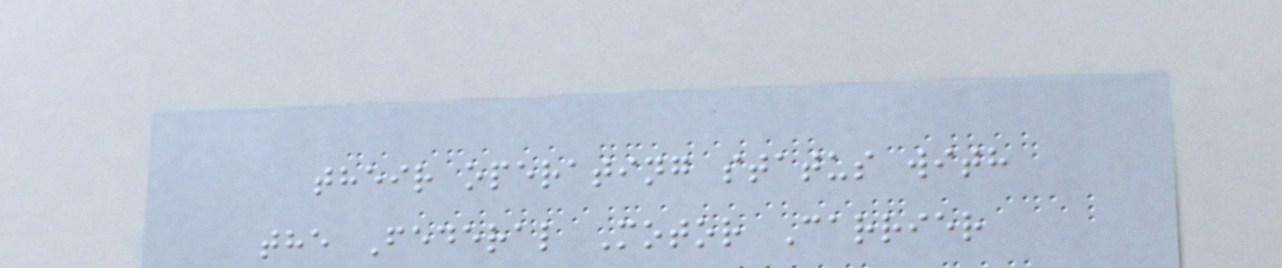their operating status with
the Federal Motor Carrier
